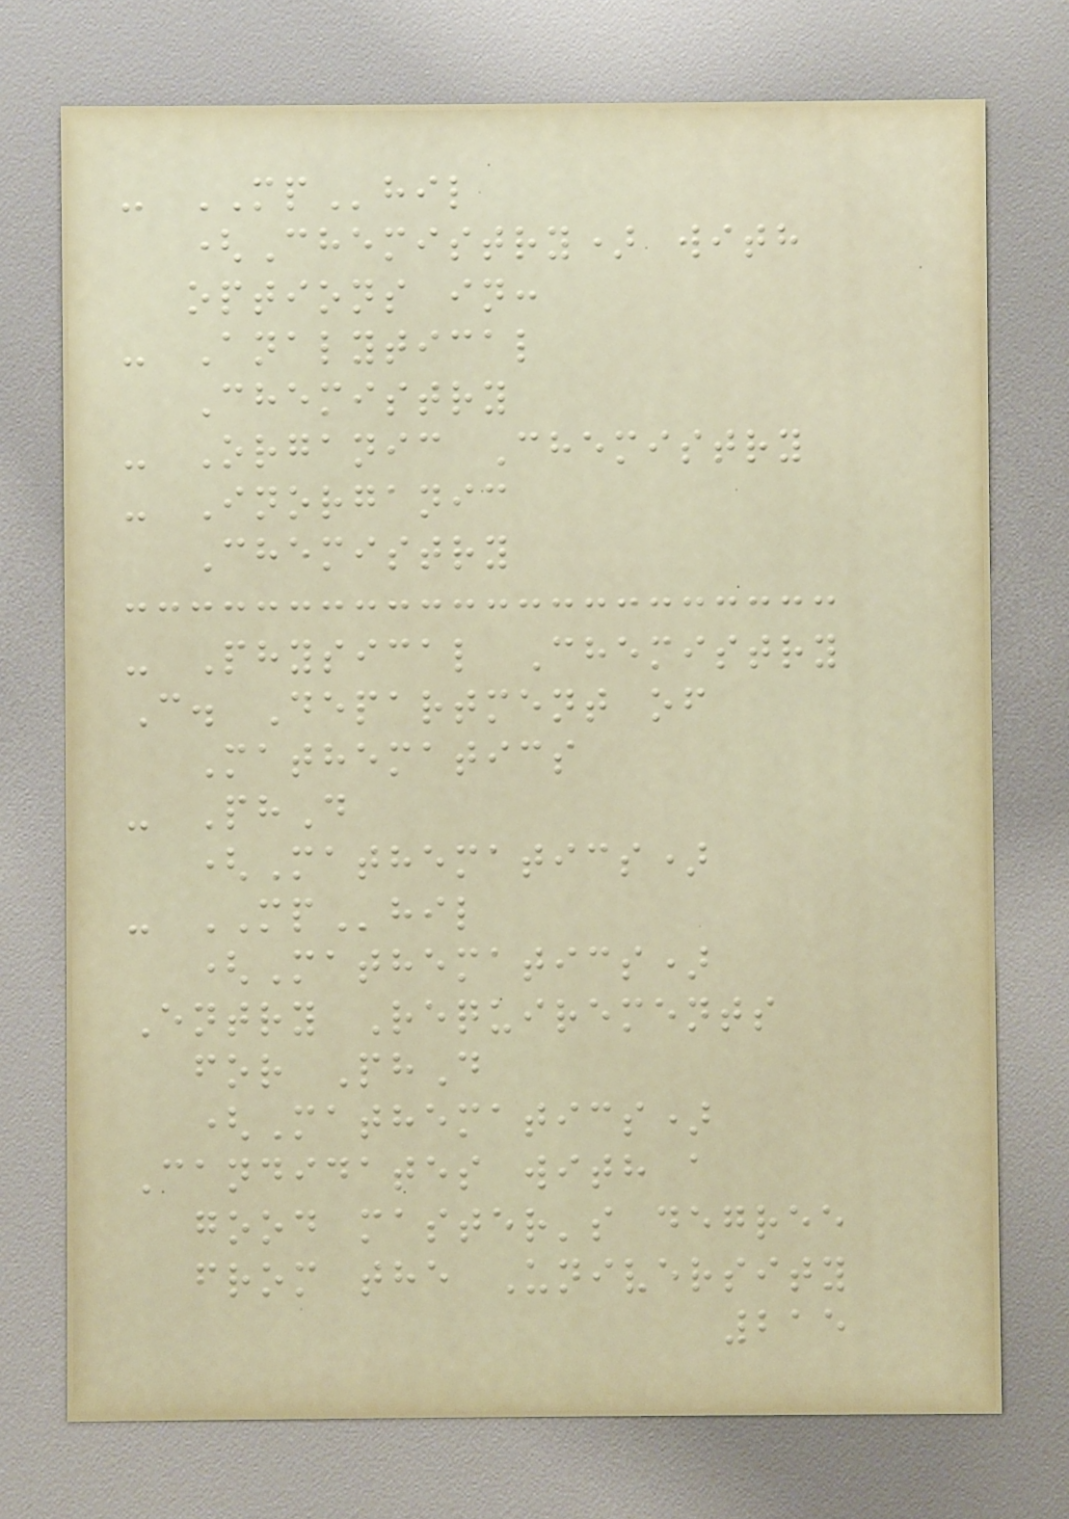- MPhil
(Chemistry) with
options in:
- Analytical
Chemistry
- Organic Chemistry
- Inorganic
Chemistry
- Physical Chemistry
C. Department of
Mathematics
- PhD
(Mathematics)
- MPhil
(Mathematics)
Entry Requirements
for PhD
(Mathematics)
Candidates with a
good master's degree
from the University
215
